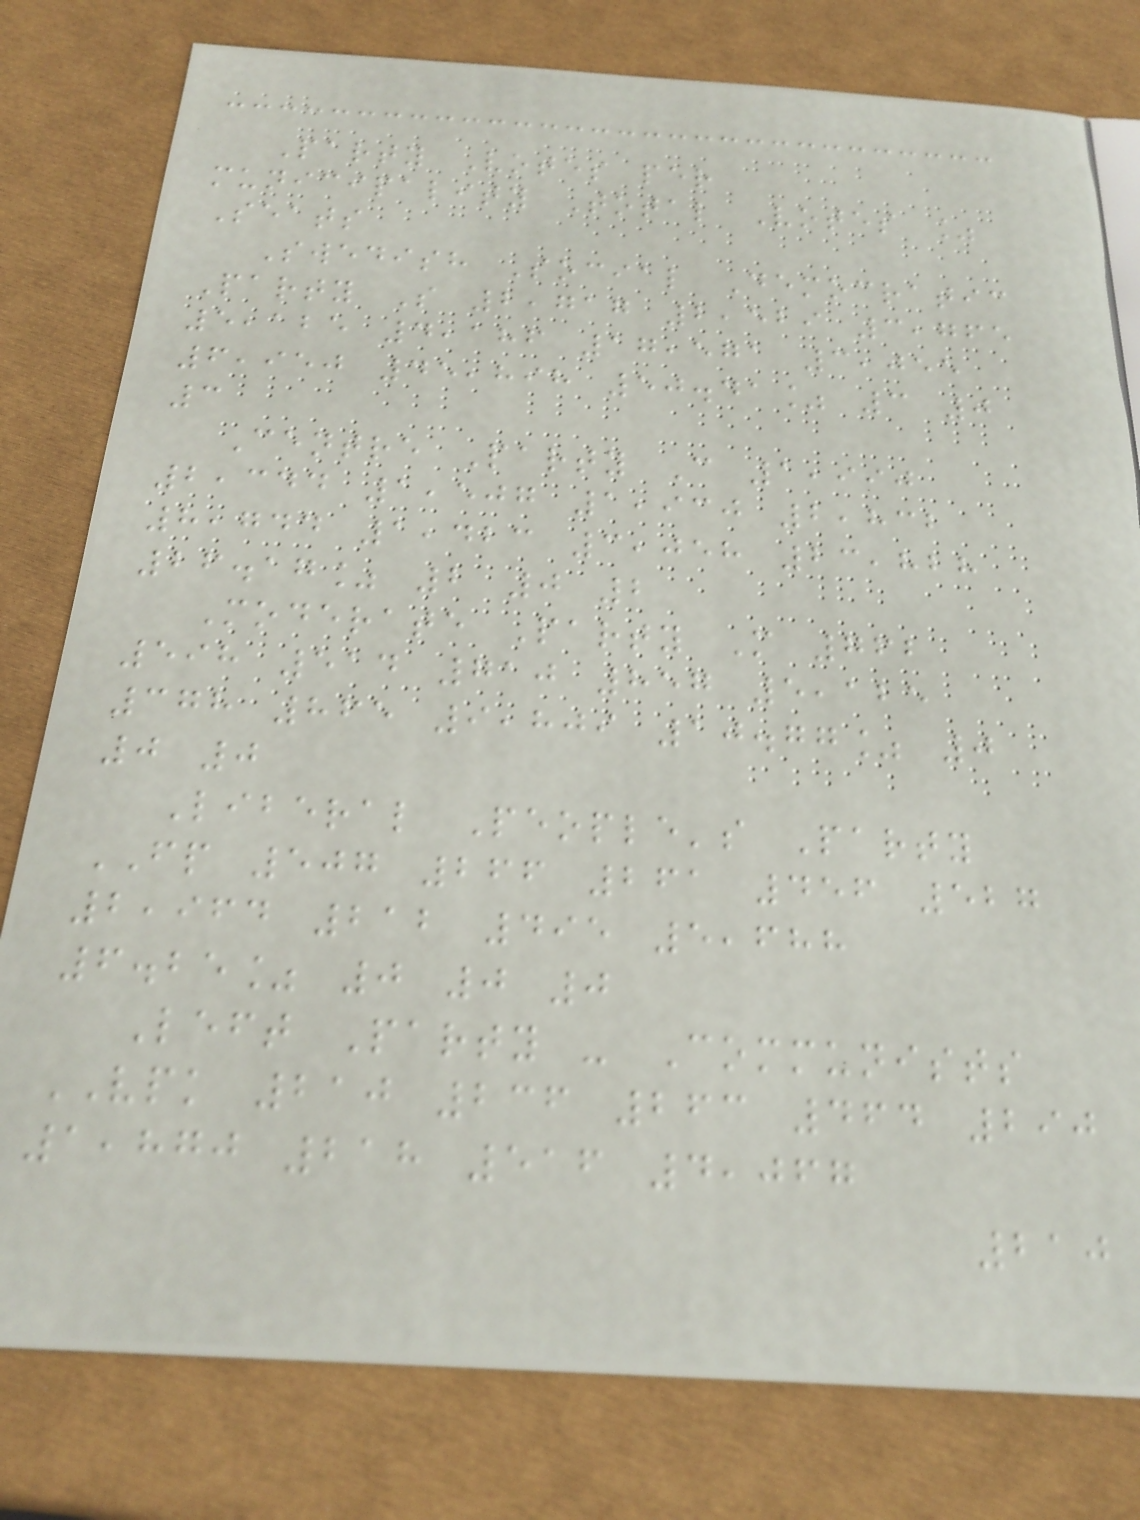Party Votes per
municipality Total Votes %
Seats
Swedish Social Democratic
Party S 2,717 2,529 3,765
5,125 4,186 17,571 3,055
6,950 45,898 50.41% 3 0
3
Centre Party C 1,990
2,344 1,507 1,930 2,832
8,744 1,423 3,058 23,828
26.17% 2 0 2
Moderate Party M 762
598 514 710 857 5,125
378 865 9,809 10.77% 0
0 0
Liberal People's Party
FP 507 266 261 456 527
2,964 212 495 5,688
6.25% 0 0 0
Left Party - Communists
VPK 210 236 263 464 290
1,870 218 516 4,067
210
